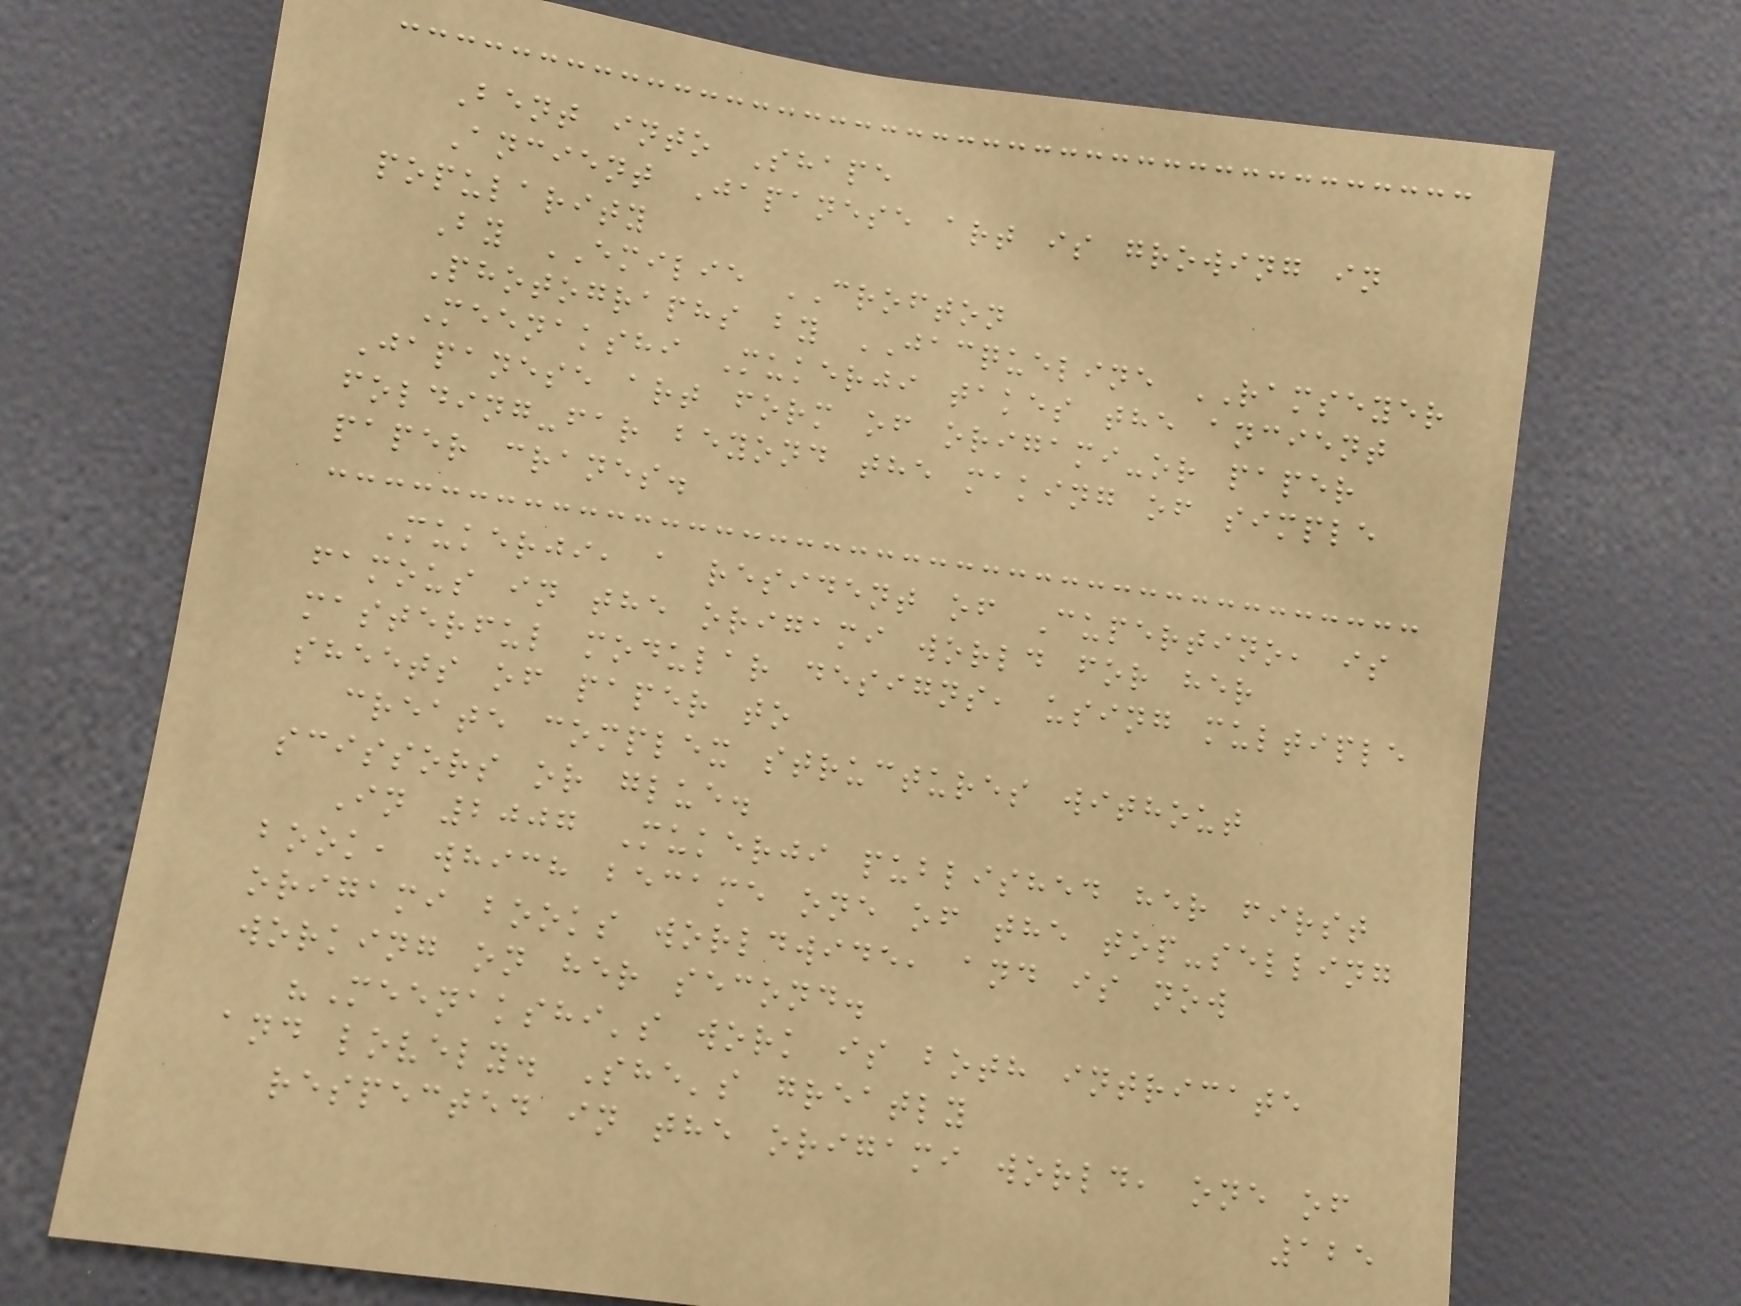Bent into Shape
Ancient Japanese art is growing in
popularity
By EMILIE CROFTON
Photographs by JACQUELINE RAMSEYER
Meenakshi Mukerji takes the ancient
Japanese art form of origami-or paper
folding-far beyond the making of simple
paper cranes.
Mukerji, a resident of Cupertino, is
famous in the origami world for her
masterful modular designs, using multiple
sheets of paper to
create complex structures without
scissors or glue.
In 2007 Mukerji published her first
book, which became one of the top-selling
origami books worldwide, and is now
working on her second.
"Meenakshi's work is both intricate
and lovely. She's greatly
respected in the origami world, one of
125
